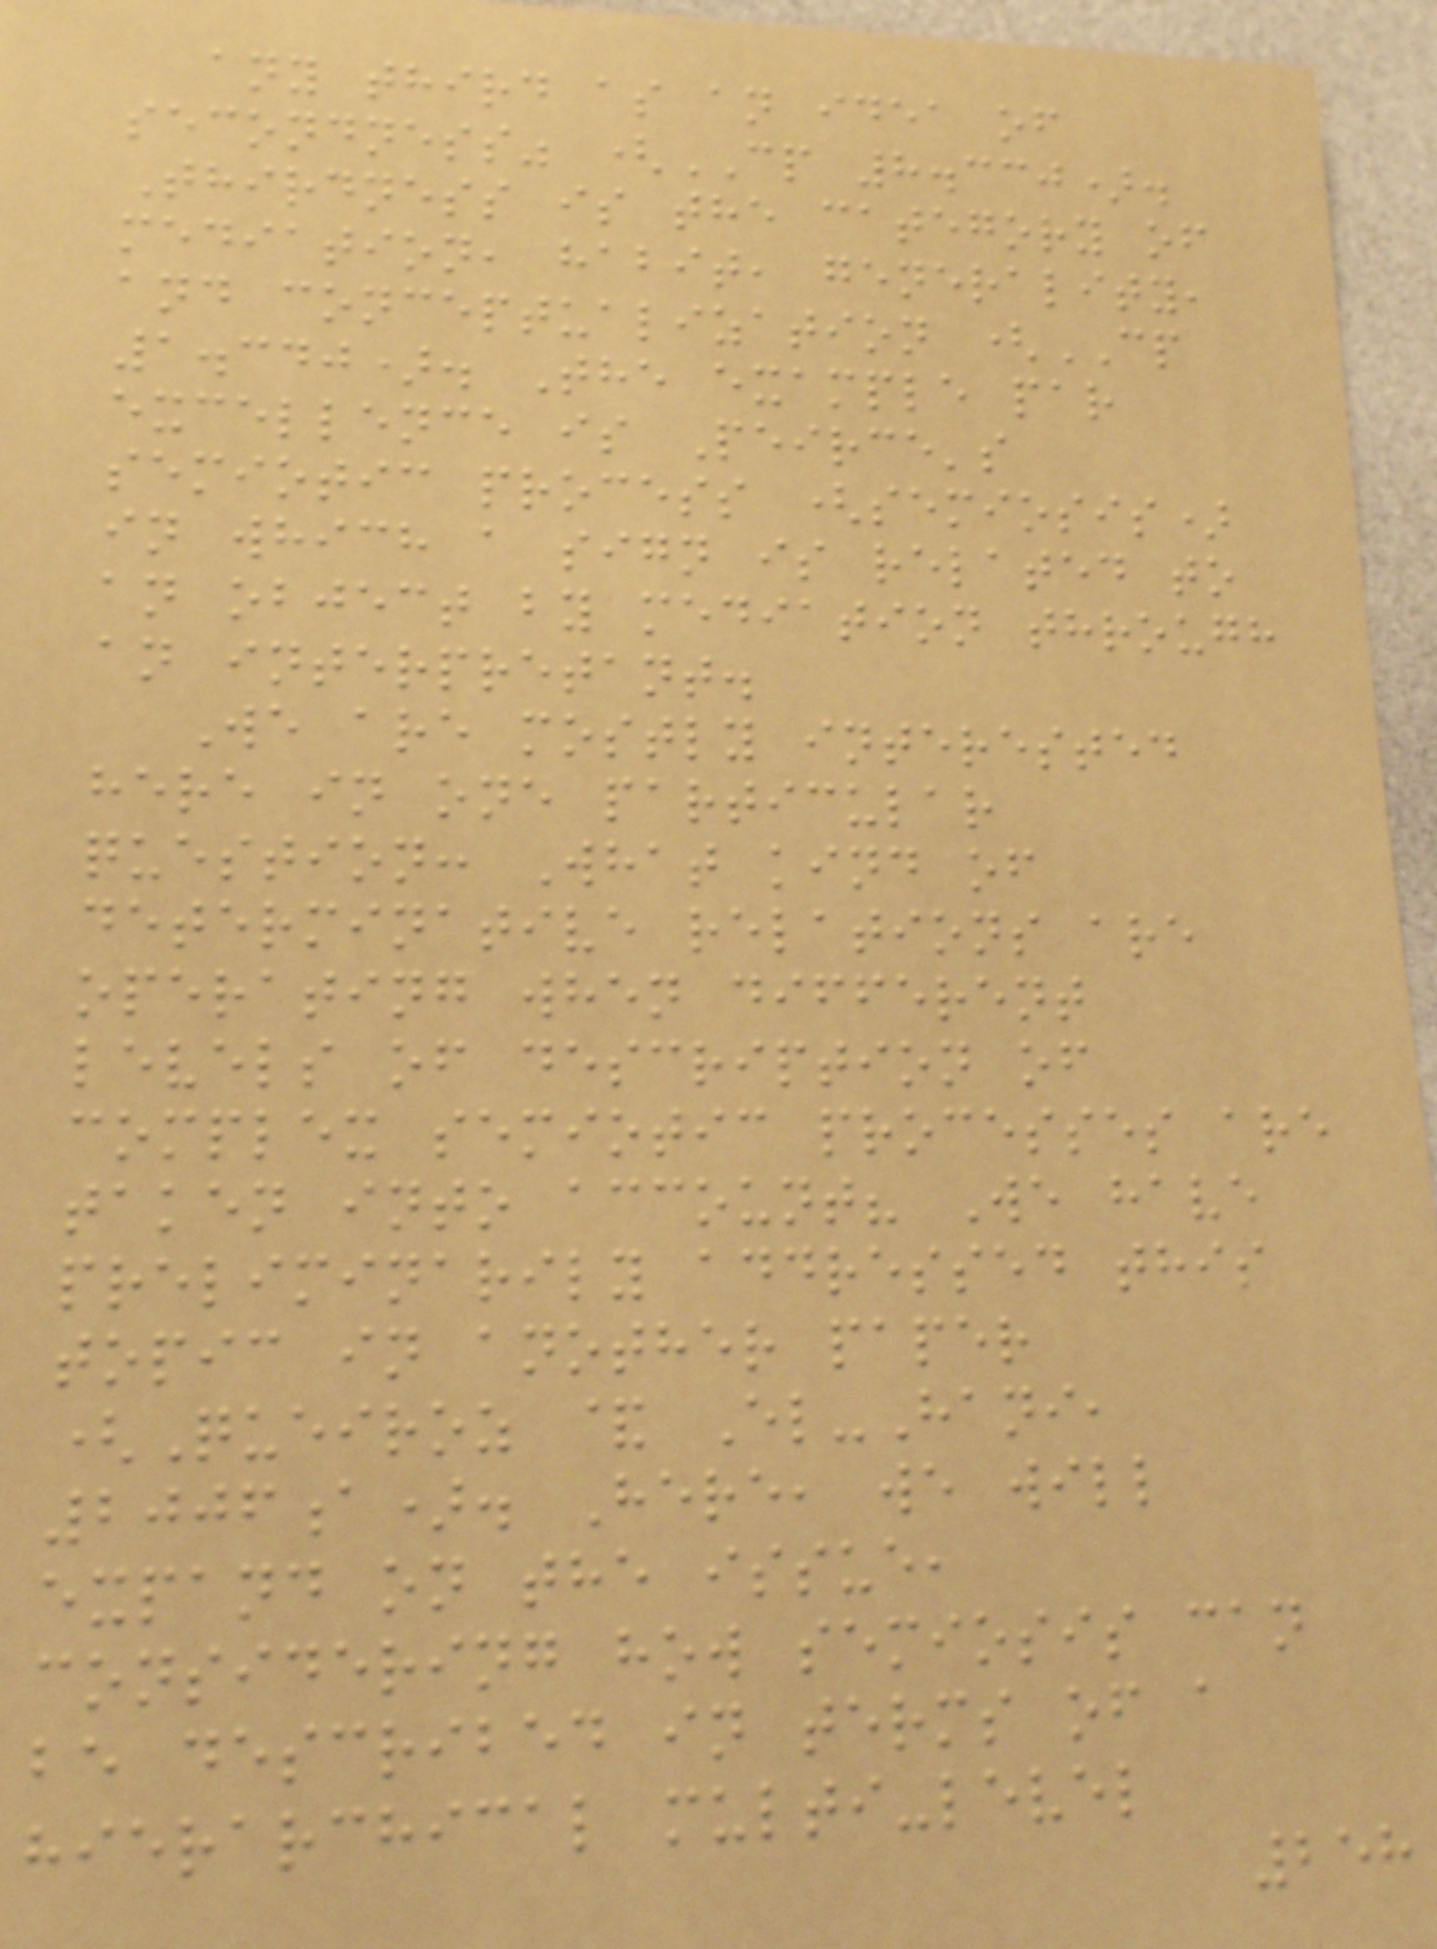any third as an idea of
secondness" (CP 8.330).
Thirdness is the category of
mediation, habit, generality,
and conceptualization (CP
1.340). The example par
excellence is Peirce's
semiotic process (semiosis)
in which a sign is related to
an object by mediation through
an interpretant.
We are mostly interested
here in one particular
question: What kind of
determinative relations are
operating when different
levels of description of
complex semiotic processes are
taken into account? We have
preliminarily addressed this
topic in another paper
(Queiroz & El-Hani,
2006a). Here, we will
expand on the issue,
considering how semiosis can
be described in terms of a
hierarchical multi-level
258
